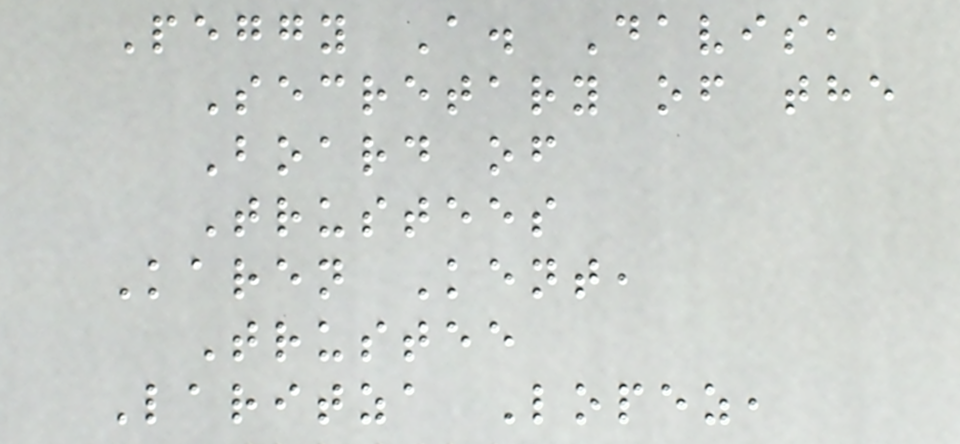Peggy A. Davis,
Secretary of the
Board of
Trustees
Karen Kent,
Trustee
Laritza Lopez,
